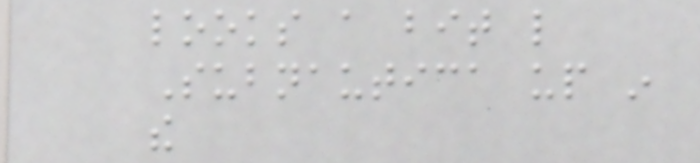looks a bit like
Subnautica up in
the
